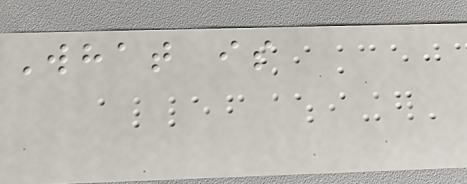What is
